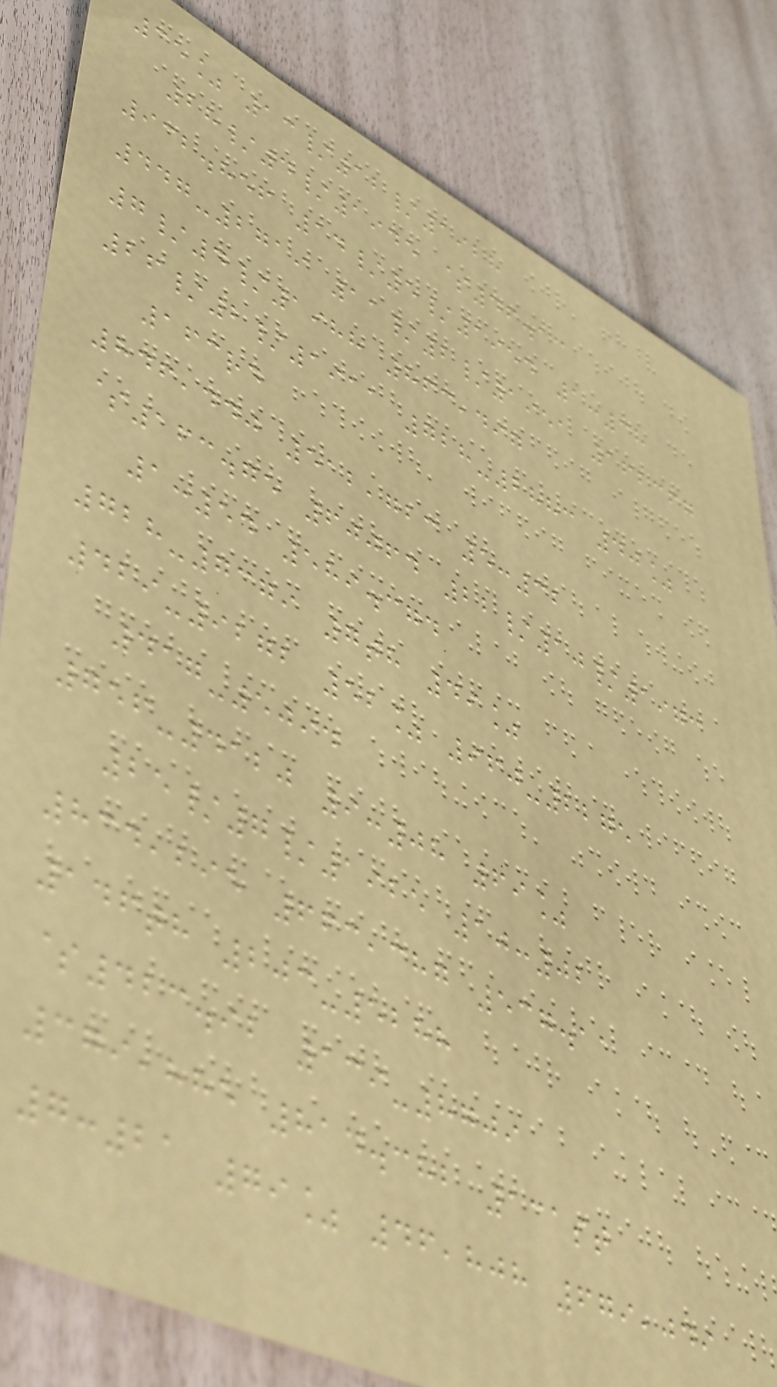35% 13/12/1928
28/4/1945 $46.13
932.856 14/5/1954 1:38
447-2719 11/2/1951 162367
7/4/1988 863,497
26/2/1911 728-2883 40%
163rd
846,440 512,723 5:32
$163.75 60064 22/10/1973
1:54 589.374
728-7379 7th 49%
429-9272 52% 960-2275
417-5094
756-4120 9:08 69%
25/7/1925 10:02
834,295 663,387 537.11
146th 203-5288
$423.92 139-8709
379,885 814.382 131st
7:21 79% 46,808 679,049
